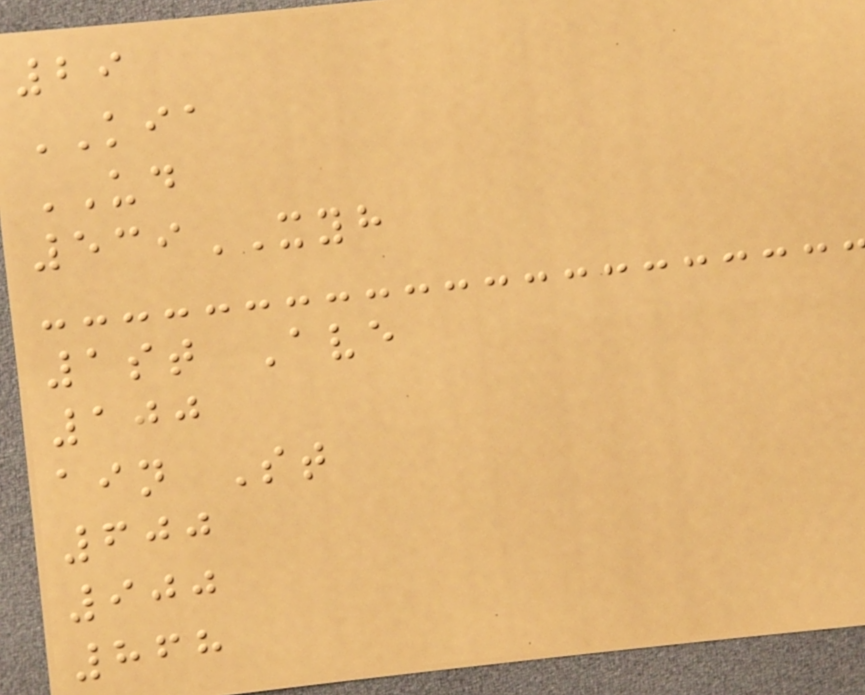29
KIA
UD
539XYH
1st Ave
100
ain St
600
900
868
